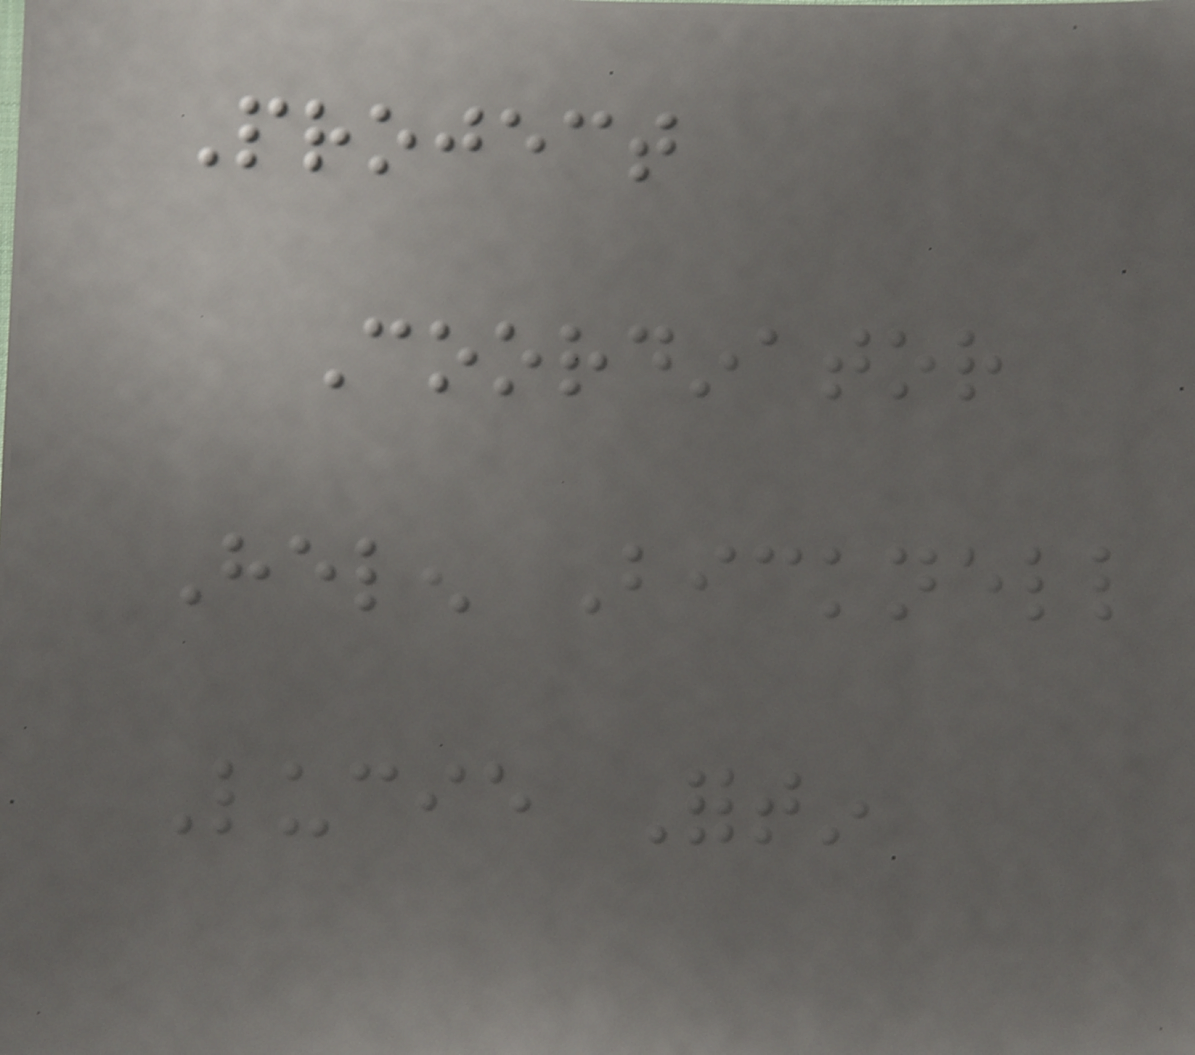Project
Coordinator
Helen Bicknell
Lucie Fortin
